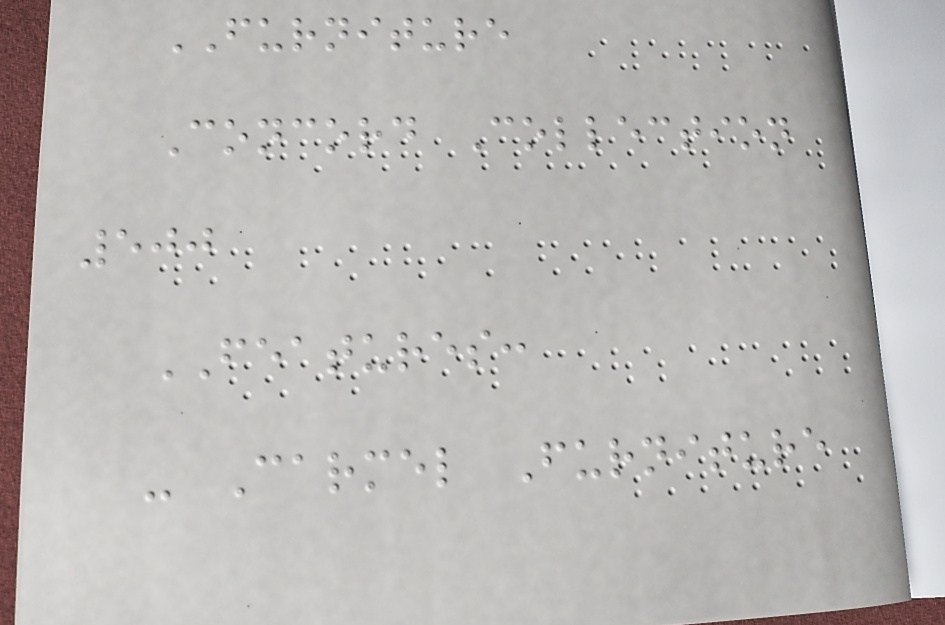FURNITURE
Concord Collection
500
FEATURES:
- Carmel Furniture
